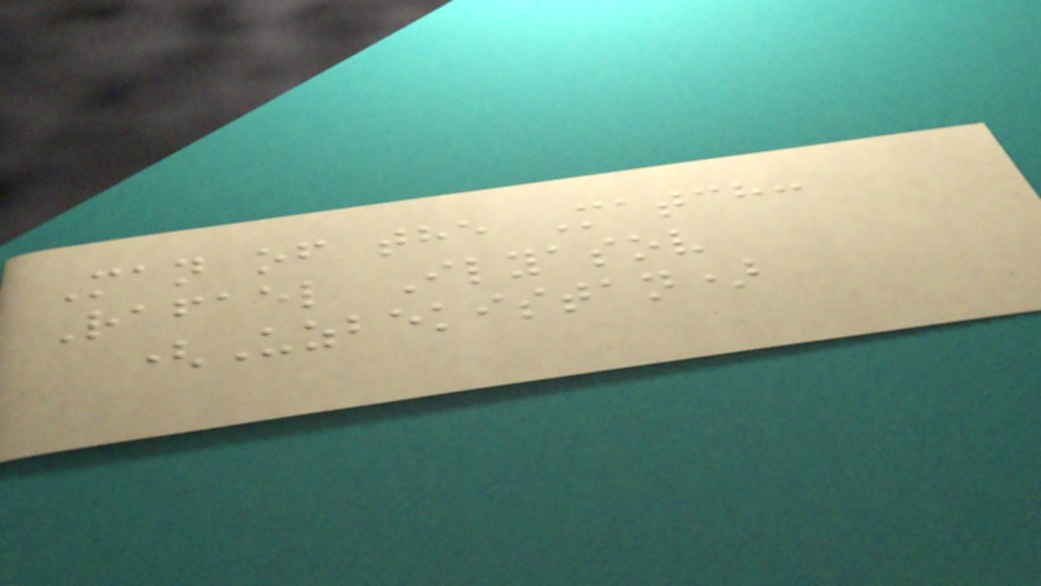Man of the Match:
Rafael Ilyasov
(Uzbekistan)
